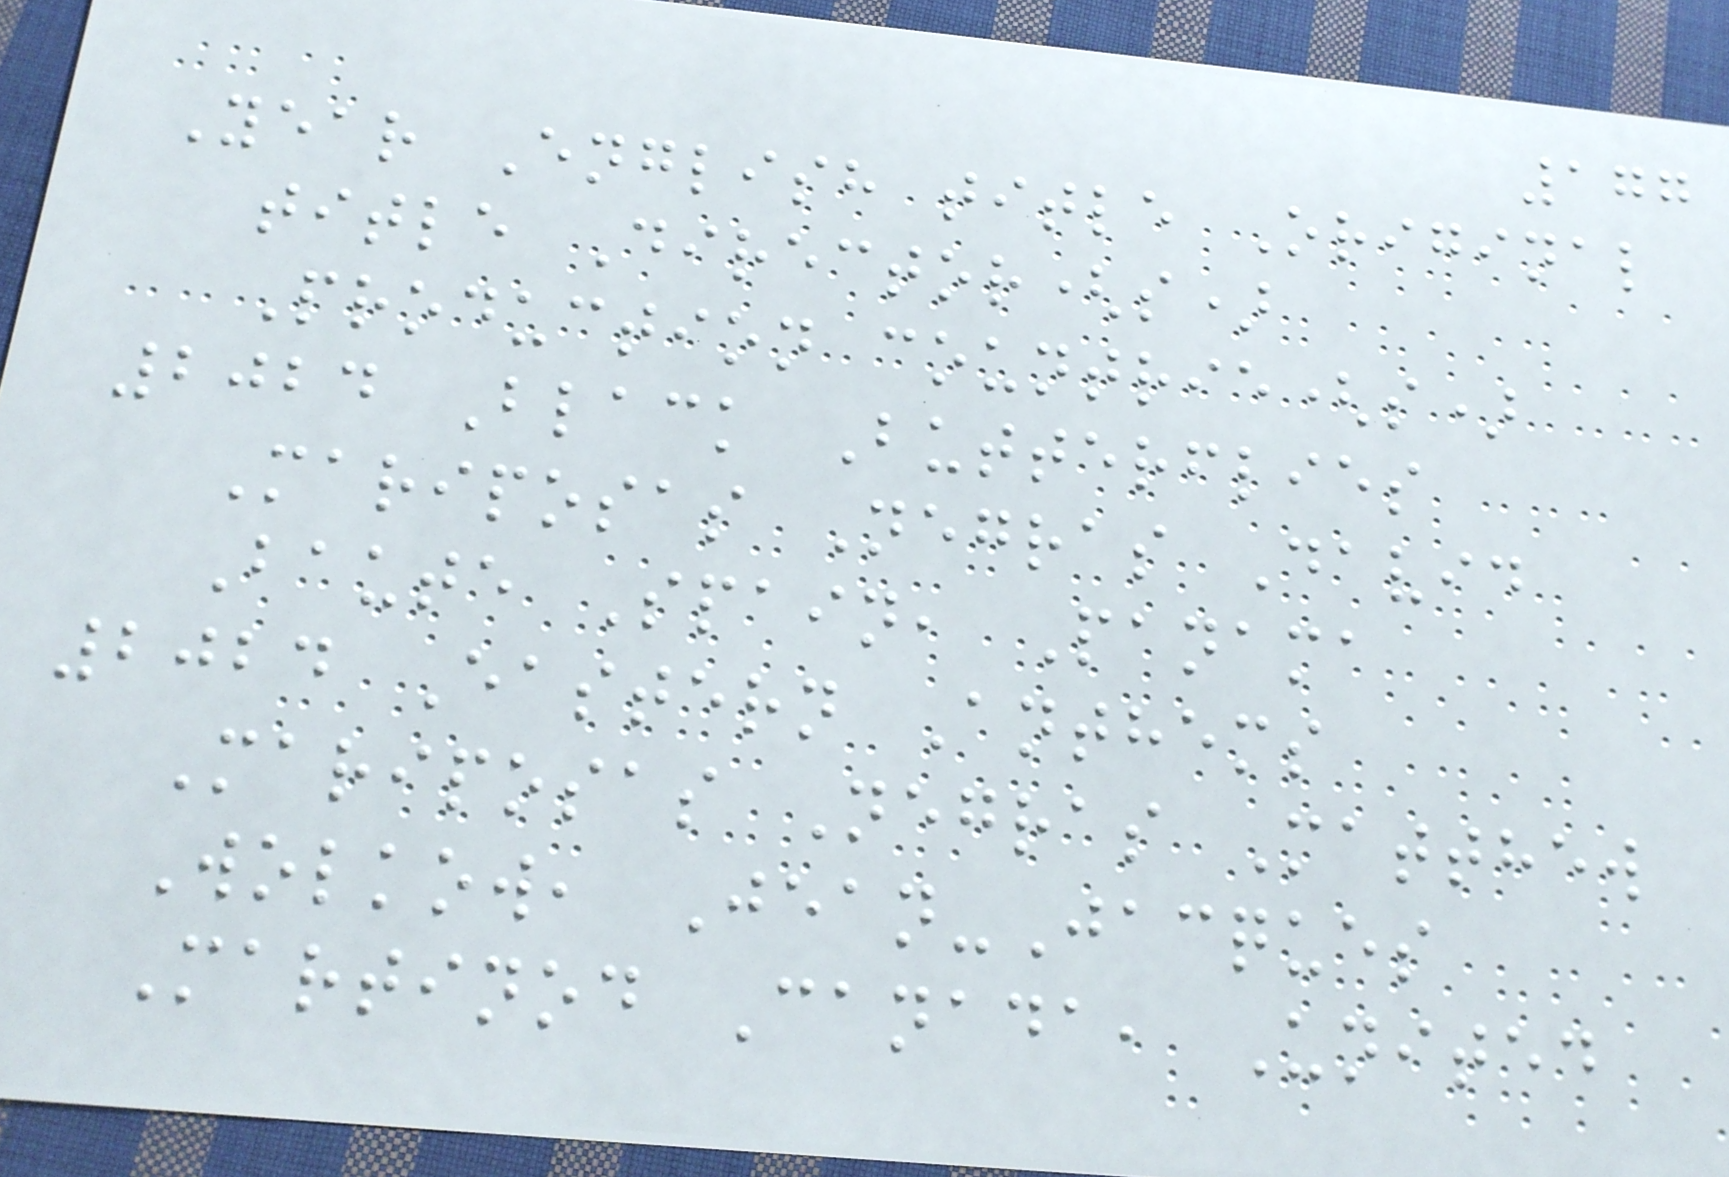177
Year English title Original
title Director(s)
Production countrie(s)
2024 Black Butterflies
Mariposas Negras David
Baute Spain, Panama
2024 Eastern Anthems
Mariposas Negras Matthew
Wolkow, Jean-Jacques
Martinod Canada, United
